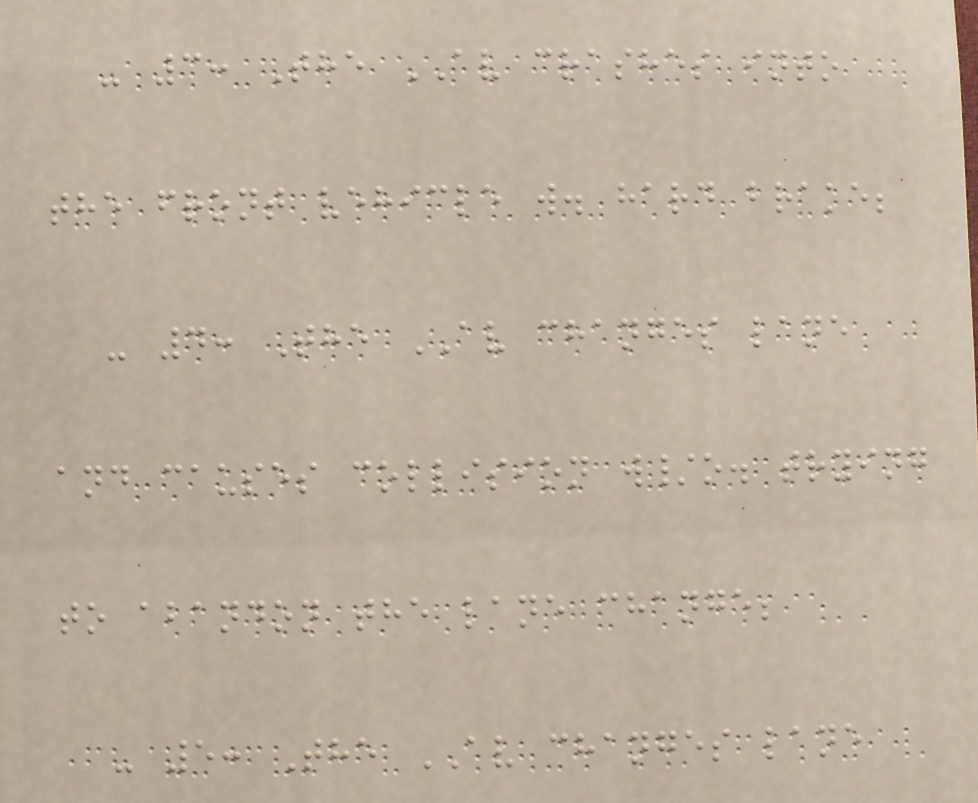- 3: The AV crashes into
the front vehicle w. hard brake;
- 4: The AV changes lane
and causes collision w/o. trying
to abandon the lane change;
- 5: The AV changes lane
